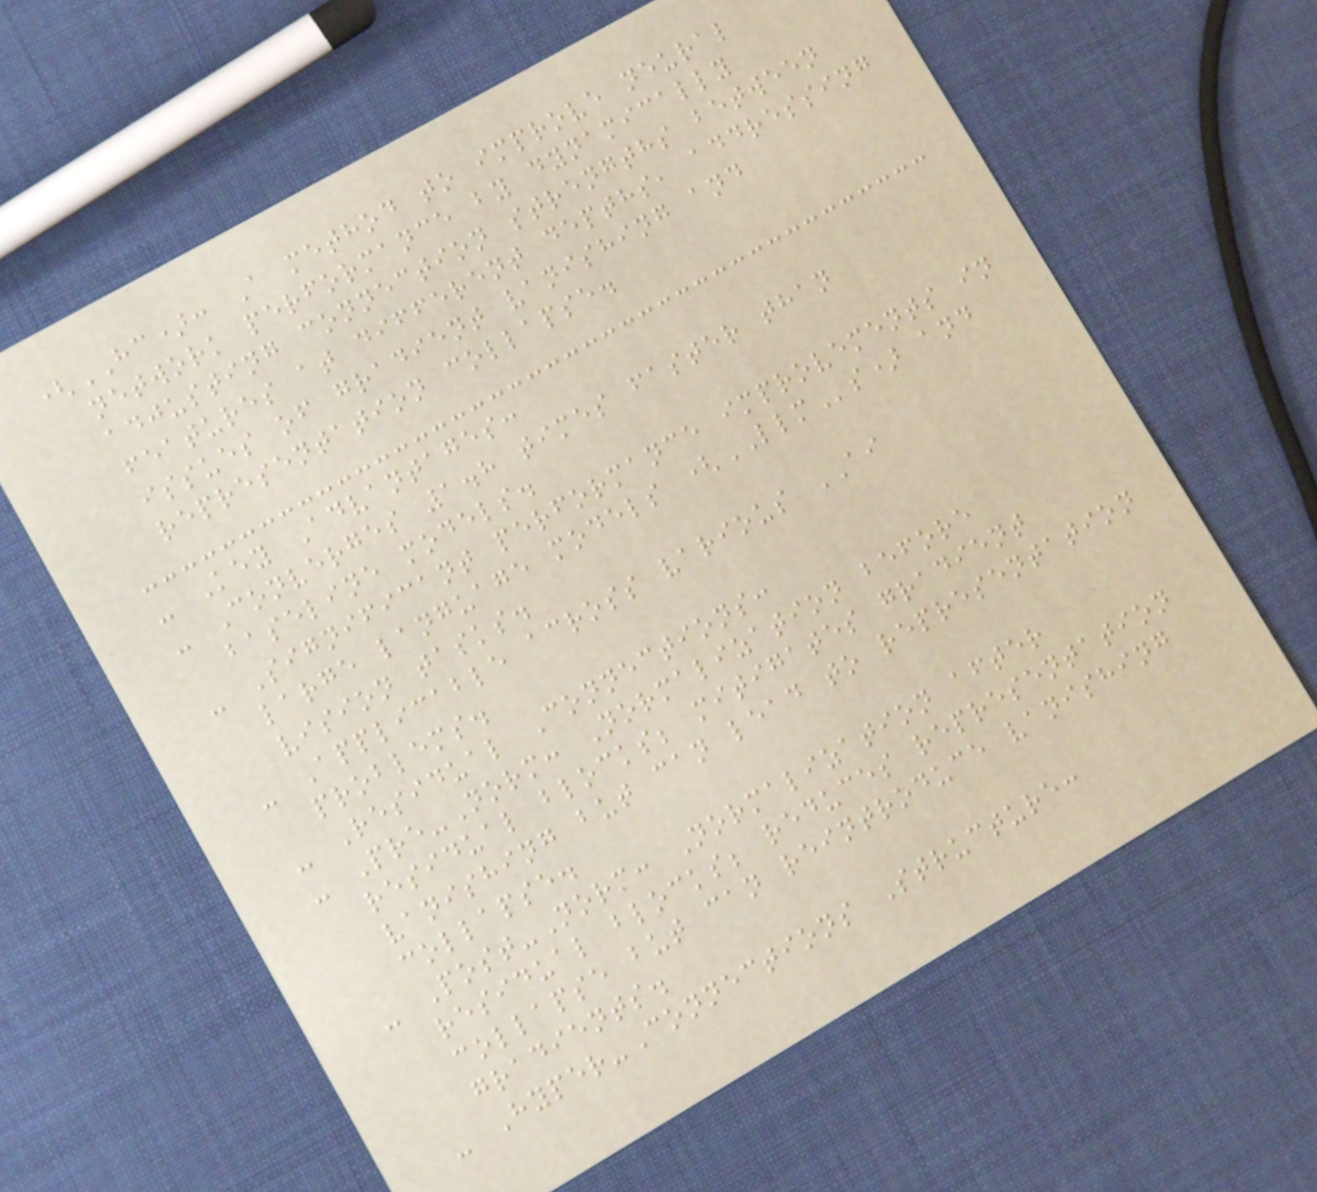(HC): A method to improve neural
network performance by dynamically
adjusting connection strengths between
features at different depths, addressing
issues of gradient vanishing and
representation collapse.
- Key Advantages:
- Converges 1.8 times faster than
baseline models.
- Significant performance improvements in
large language models (LLMs) and
vision tasks.
- Applicable across various AI
problems.
- Residual Connections:
- Pre-Norm: Normalization before
residual blocks; mitigates gradient
vanishing but can lead to representation
collapse.
- Post-Norm: Normalization after
residual blocks; reduces representation
collapse but can reintroduce vanishing
gradients.
- Hyper-Connections Structure:
